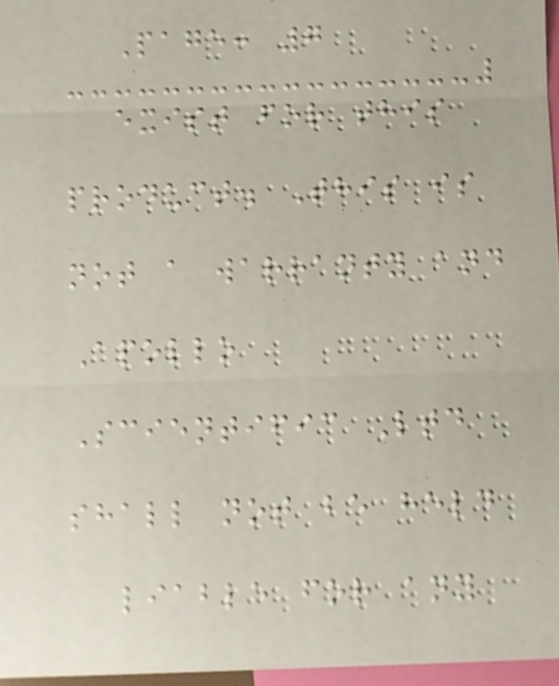Page: 7
exist for this
product. This is
not a warranty and
Apollo
Scientific Ltd
shall not be held
liable for any
